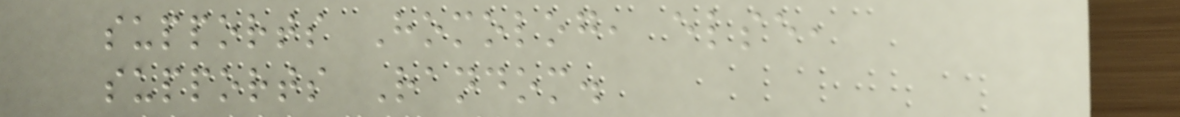supports Homolog, else,
supports Random.
